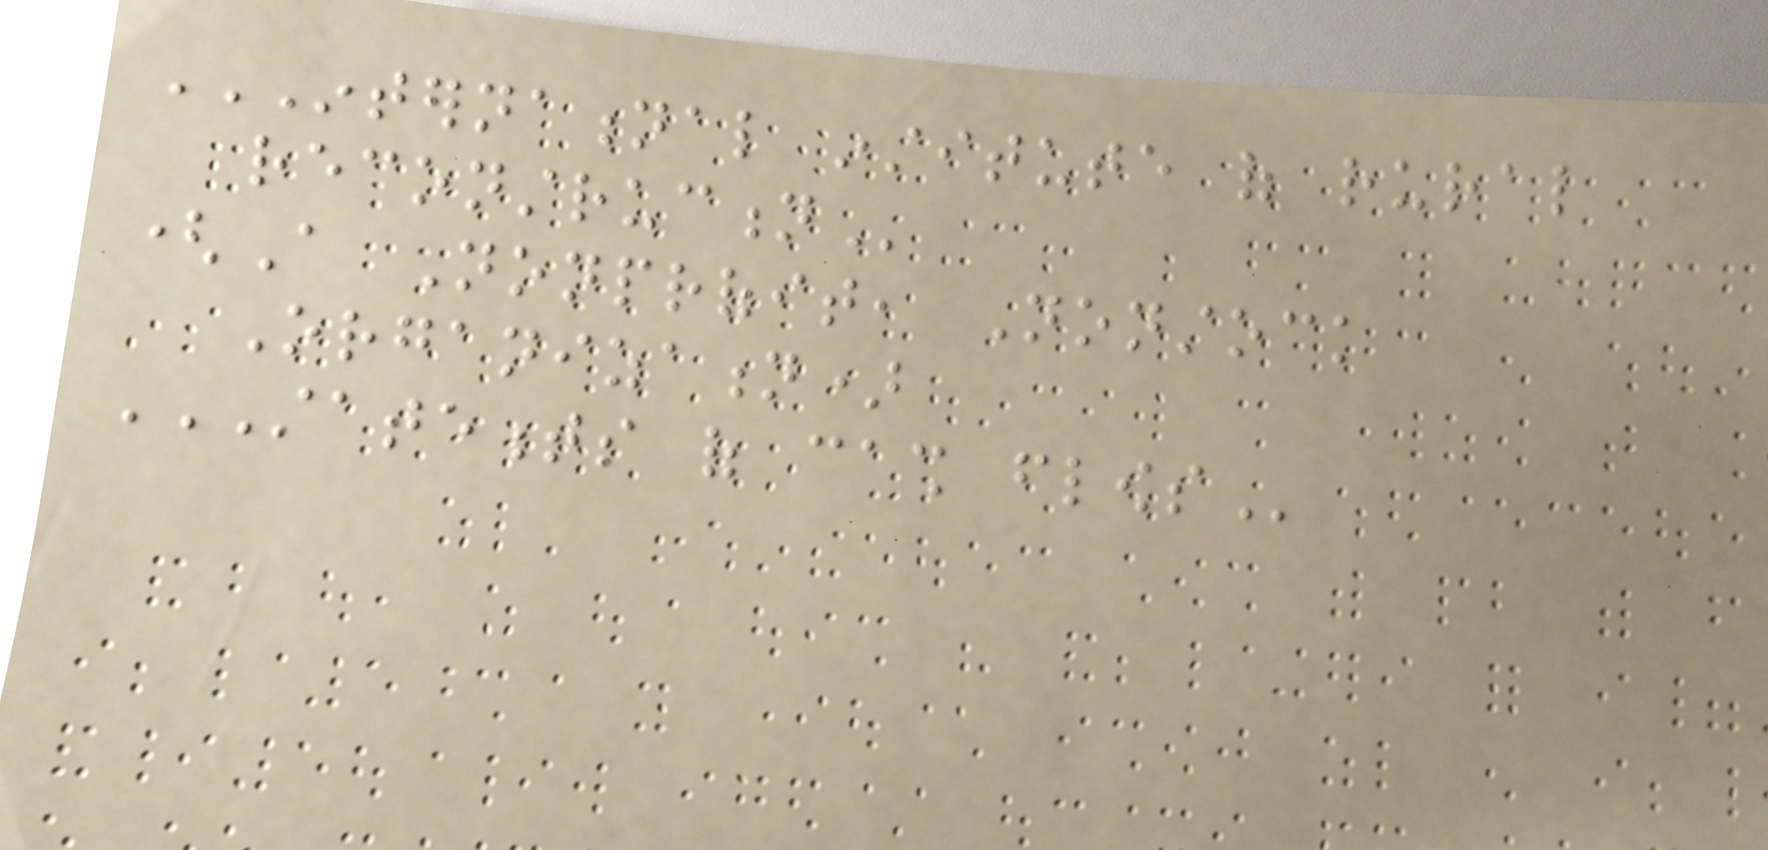INTERNATIONAL INSTITUTE OF RURAL
RECONSTRUCTION
(A Nonprofit, Nonstock
Organization)
STATEMENTS OF CASH FLOWS
